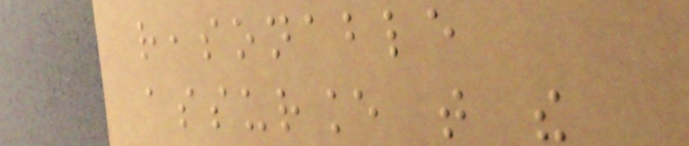reasonable
assurance that the
